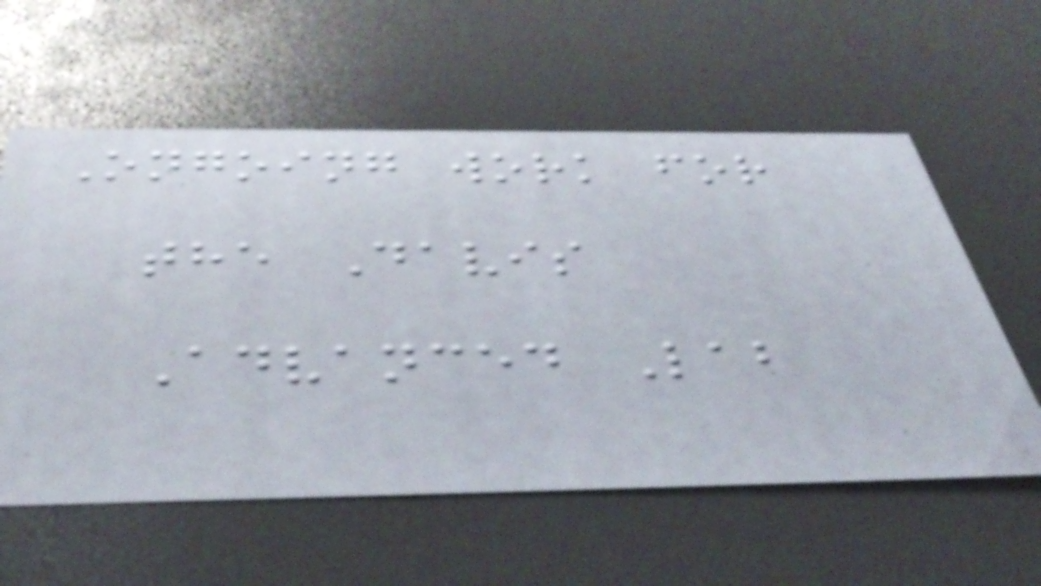Ongoing work for
the Davis
Advanced Lab
